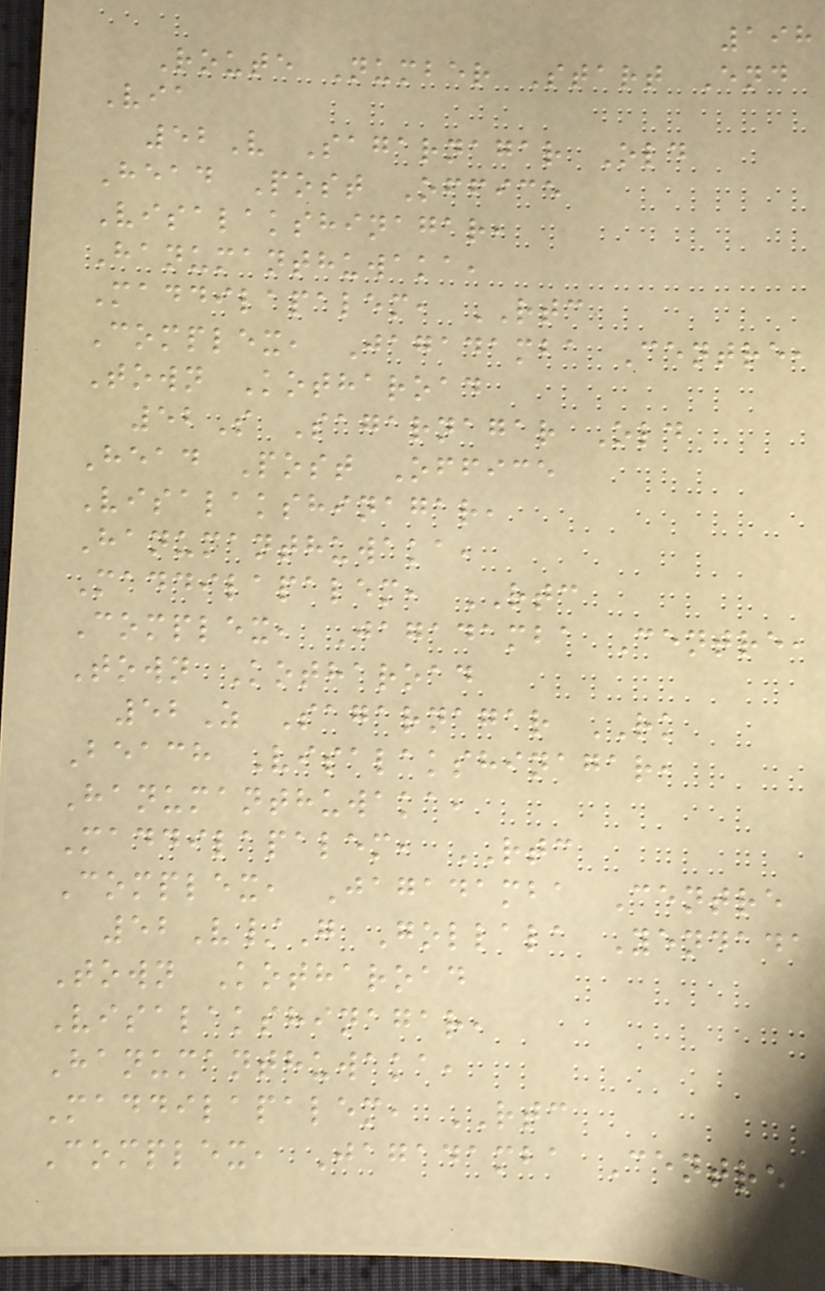198
Route Number Start End
Via
52V Sagarnagar Old
Head Post Office
Visalakshinagar,
Hanumanthuwaka,
Maddilapalem, RTC
Complex, Jagadamba Centre,
Town Kotharoad
52S Sagarnagar Old
Head Post Office
Visalakshinagar,
Hanumanthuwaka,
Maddilapalem, RTC
Complex, Jagadamba Centre,
Town Kotharoad
52Z Sagarnagar RK
Beach Visalakshinagar,
Hanumanthuwaka,
Maddilapalem, RTC
Complex, Jagadamba Centre
52V/G Gollala Yendada
Town Kotharoad
Visalakshinagar,
Hanumanthuwaka,
Maddilapalem, RTC
Complex, Jagadamba Centre
